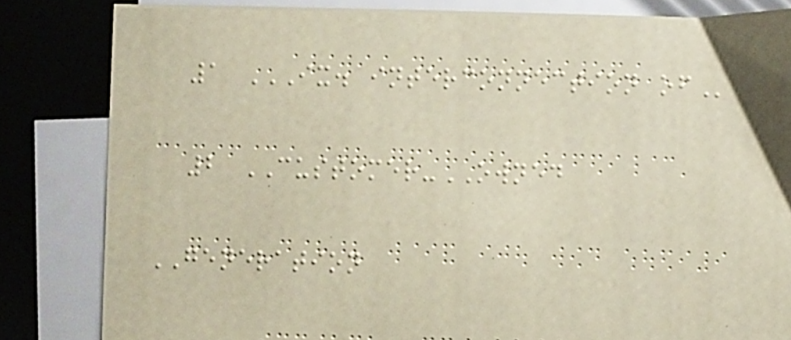1 IX. INTERCONNECTION OF
2 CUSTOMER-OWNED
GENERATION
